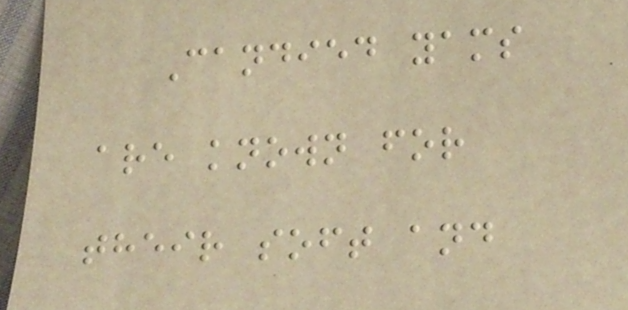Candied yams
are known for
their soft and
